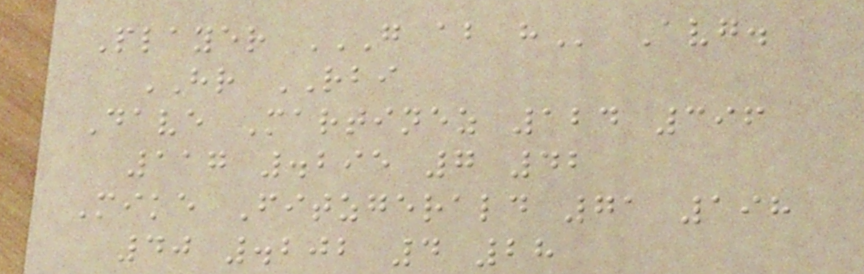Player G AB H Avg.
HR RBI
Dave Martinez 124 396
117 .295 7 42
Mike Fitzgerald 71 198
40 .202 4 28
